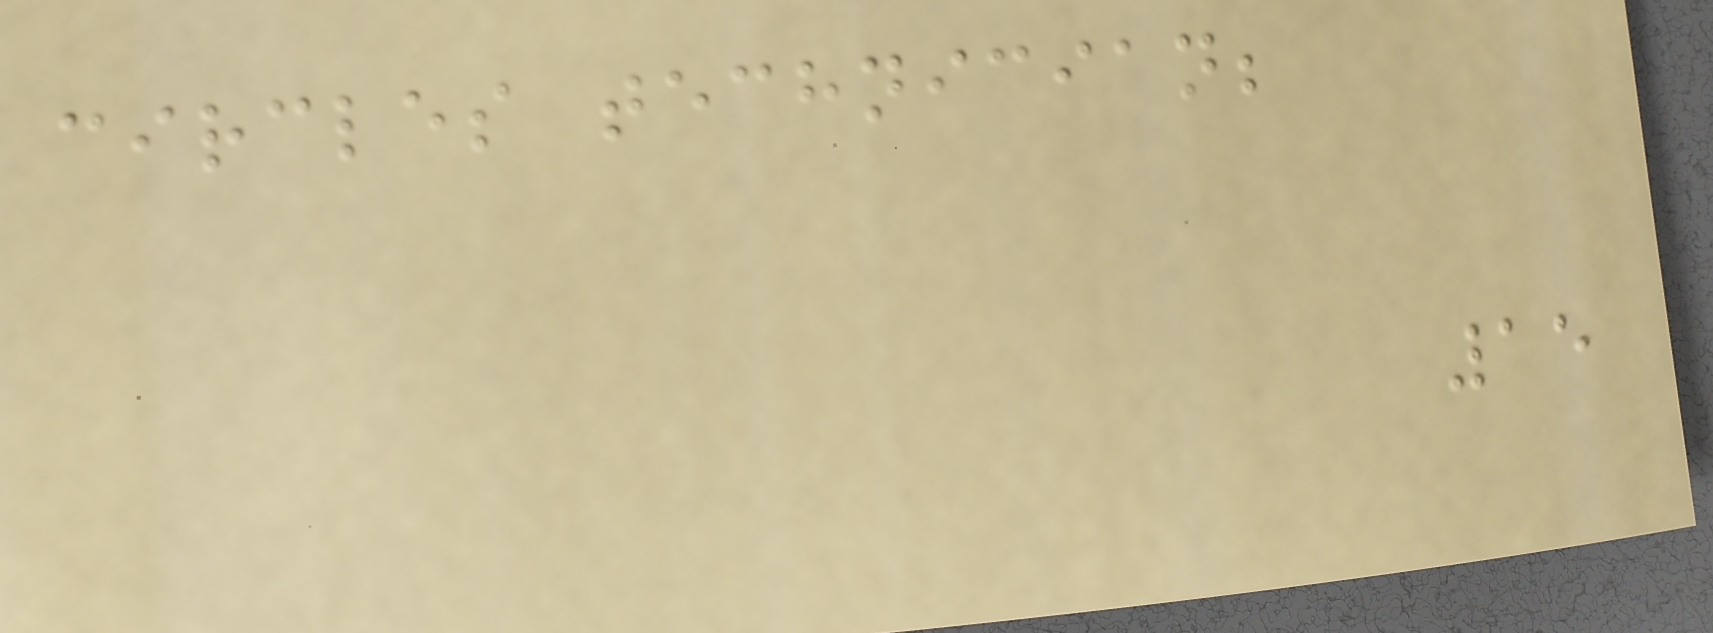circles technician;
15
